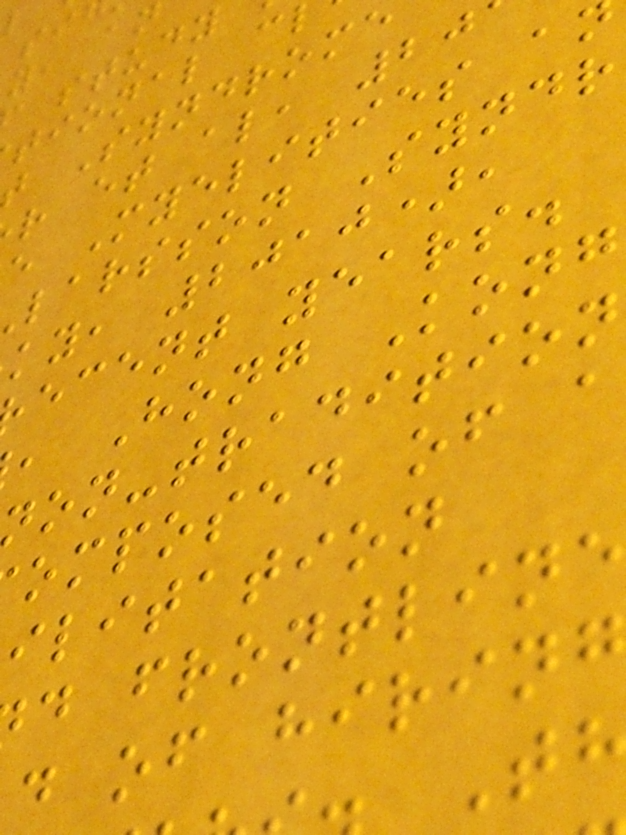tional c
Syndrome
r et al, 20
e Myelities a
larsson Syndr
ky, 2010),
ecent years.
, Hong Kong
omposed of a
ilitation
d frontline
d of hiring
